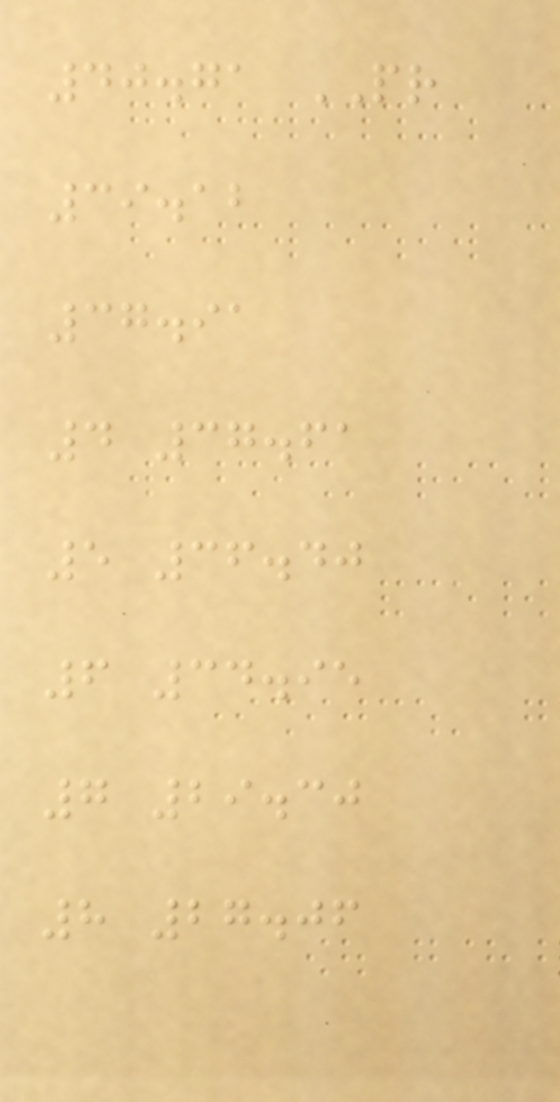40.71 PR
39.12
37.91
4 37.61
5 36.40
6 34.95
7 29.30
8 27.06
